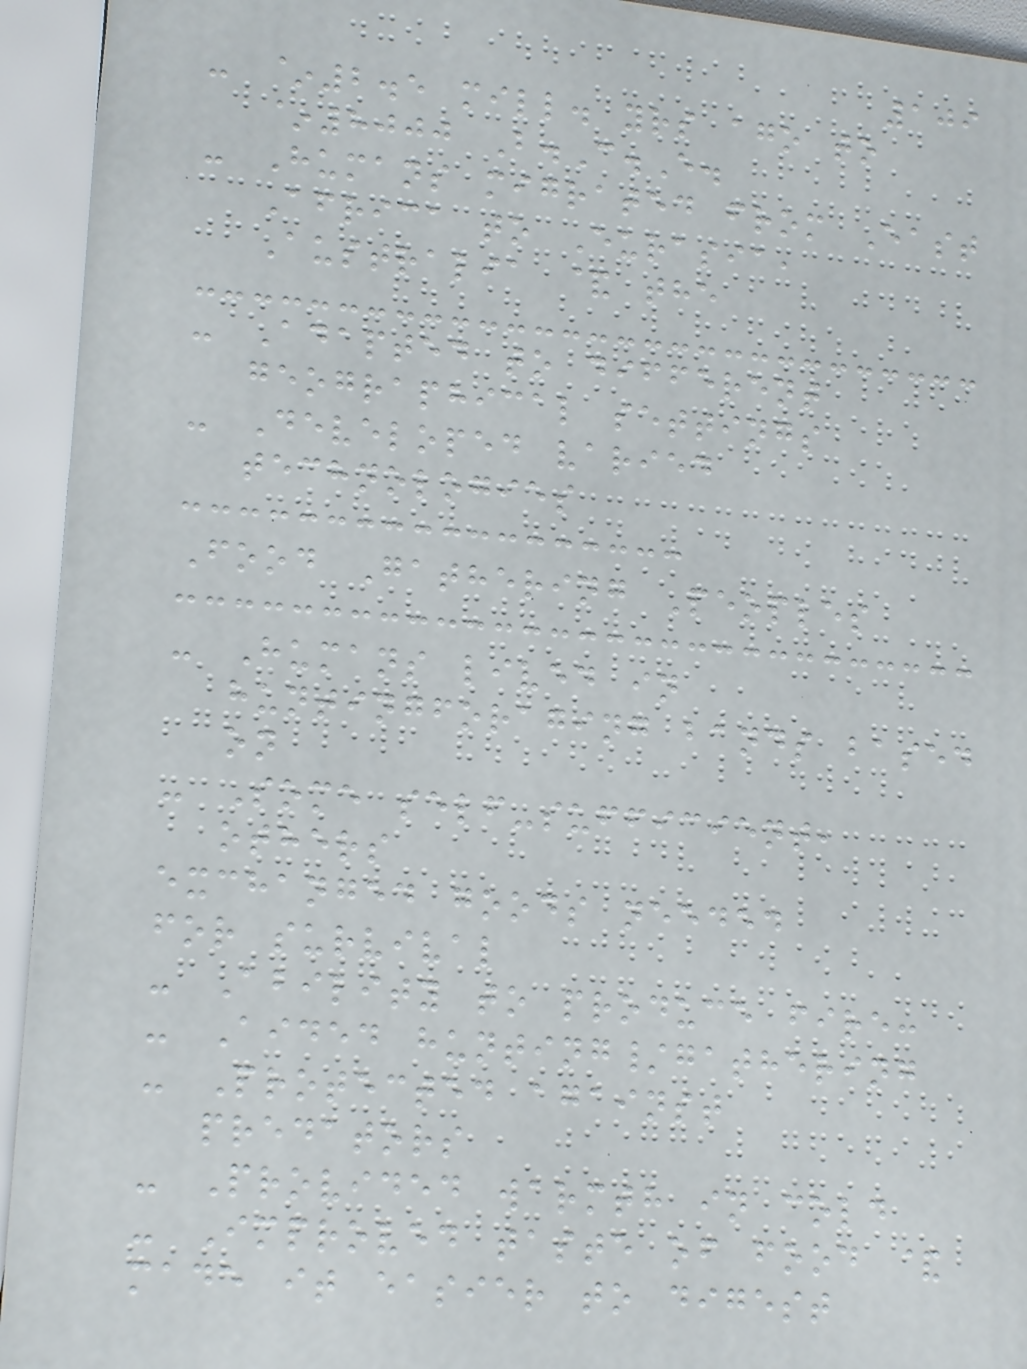109
- ~2.5 mill. yrs ago to
~8000 B.C.E.
- Humans migrated from East
Africa to Eurasia,
Australia & the
- Adapted to different
geographical settings
- Developed varied
technologies
Food Gathering Peoples
- Humans lived in
huntingforaging bands based
on
- Some self-sufficient,
others
exchanged goods needed
for survival
- Ability to produce fire:
- Aided hunting/gathering
- Protected against
predators
- Provided warmth in cold
- Improved taste of food &
made it easier to digest
